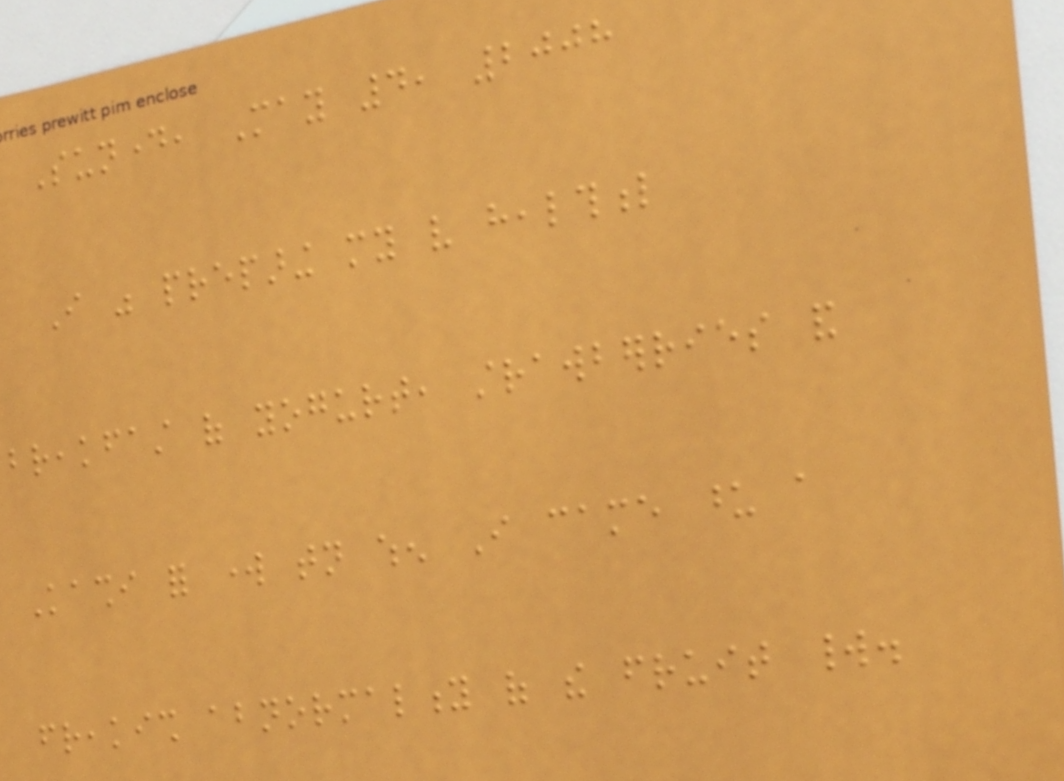Sunday, May 4, 2008
I was preparing my very healthful
breakfast of yogurt, strawberries and
Kashi for work tonight when I came upon a
freakish abnormality of the fruit world.
